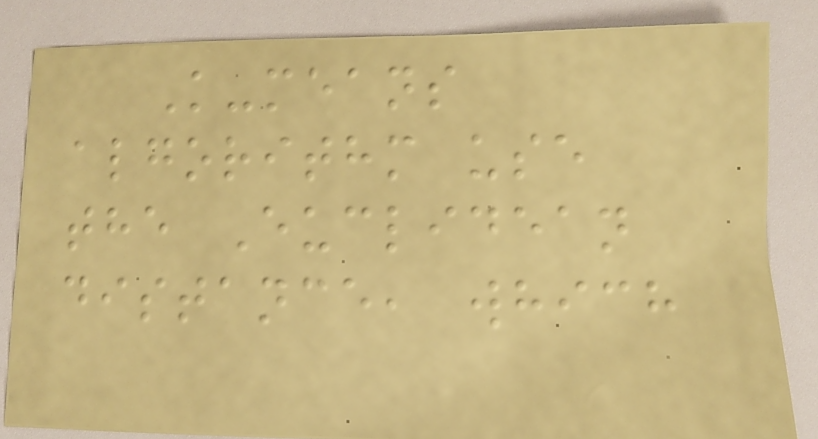K-means
algorithm use
the Euclidean
distance, which
